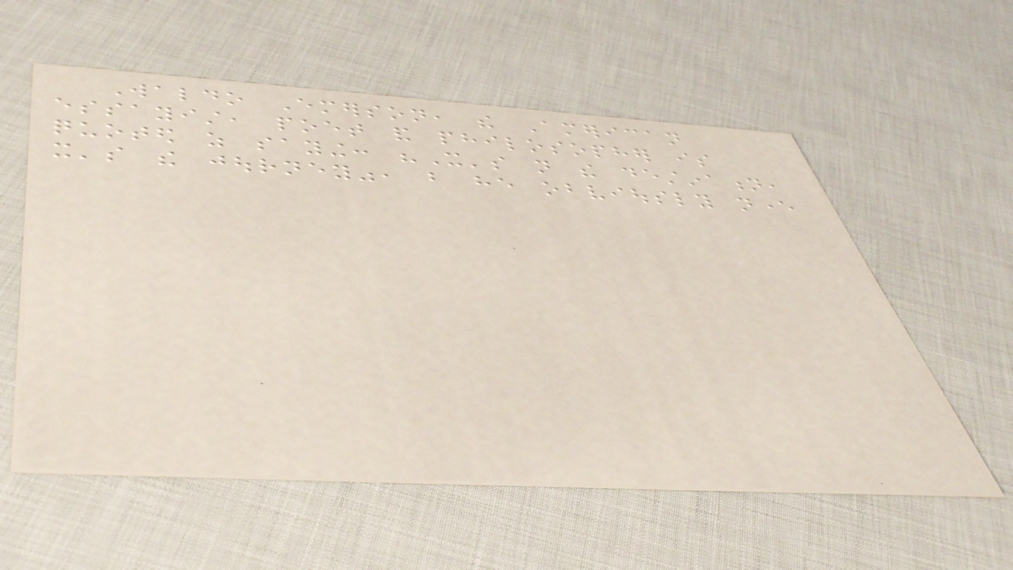Waldo Emerson, the American
essayist, poet and philosopher is
quoted as saying: "It's not the destination,
it's the journey", but he obviously never
